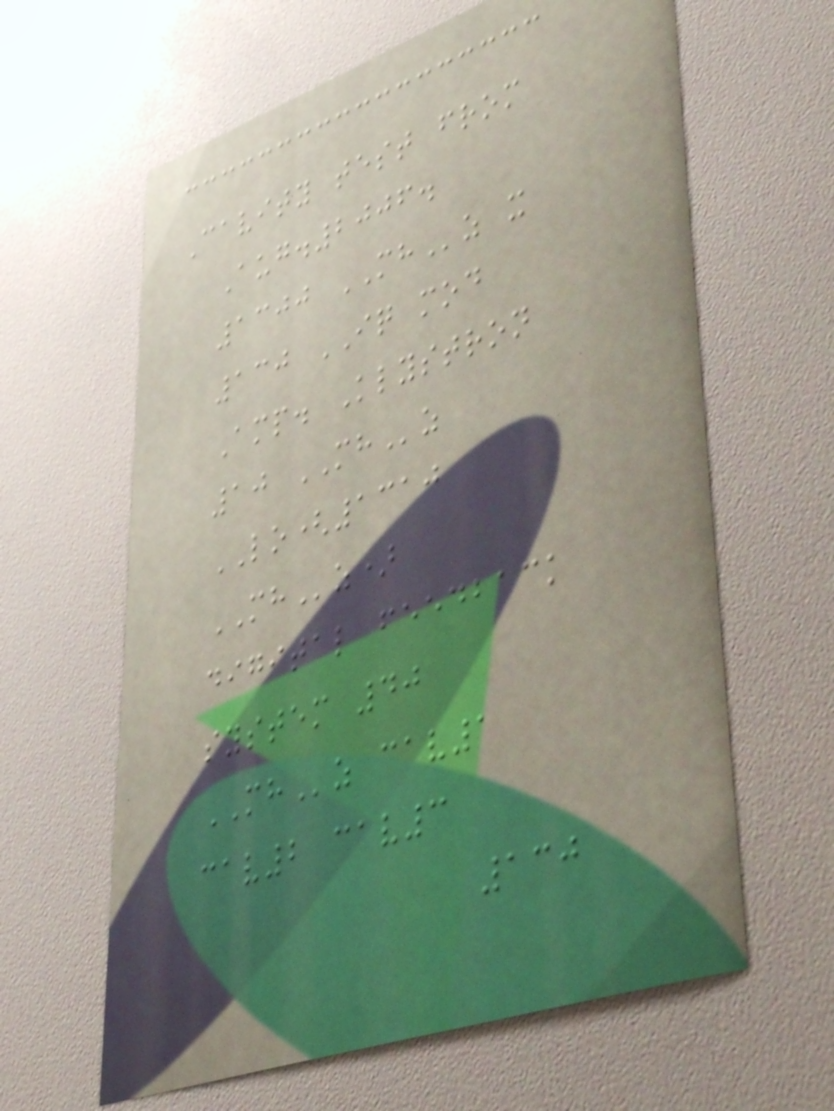Cavity test from
Aug.2006.
1300 MHz x
130 IQ mod
Amp. Klystron
10 MHz
LO(1310
MHz)
digital feedback
system 40
MHz cav1
cav2 cav3
130
